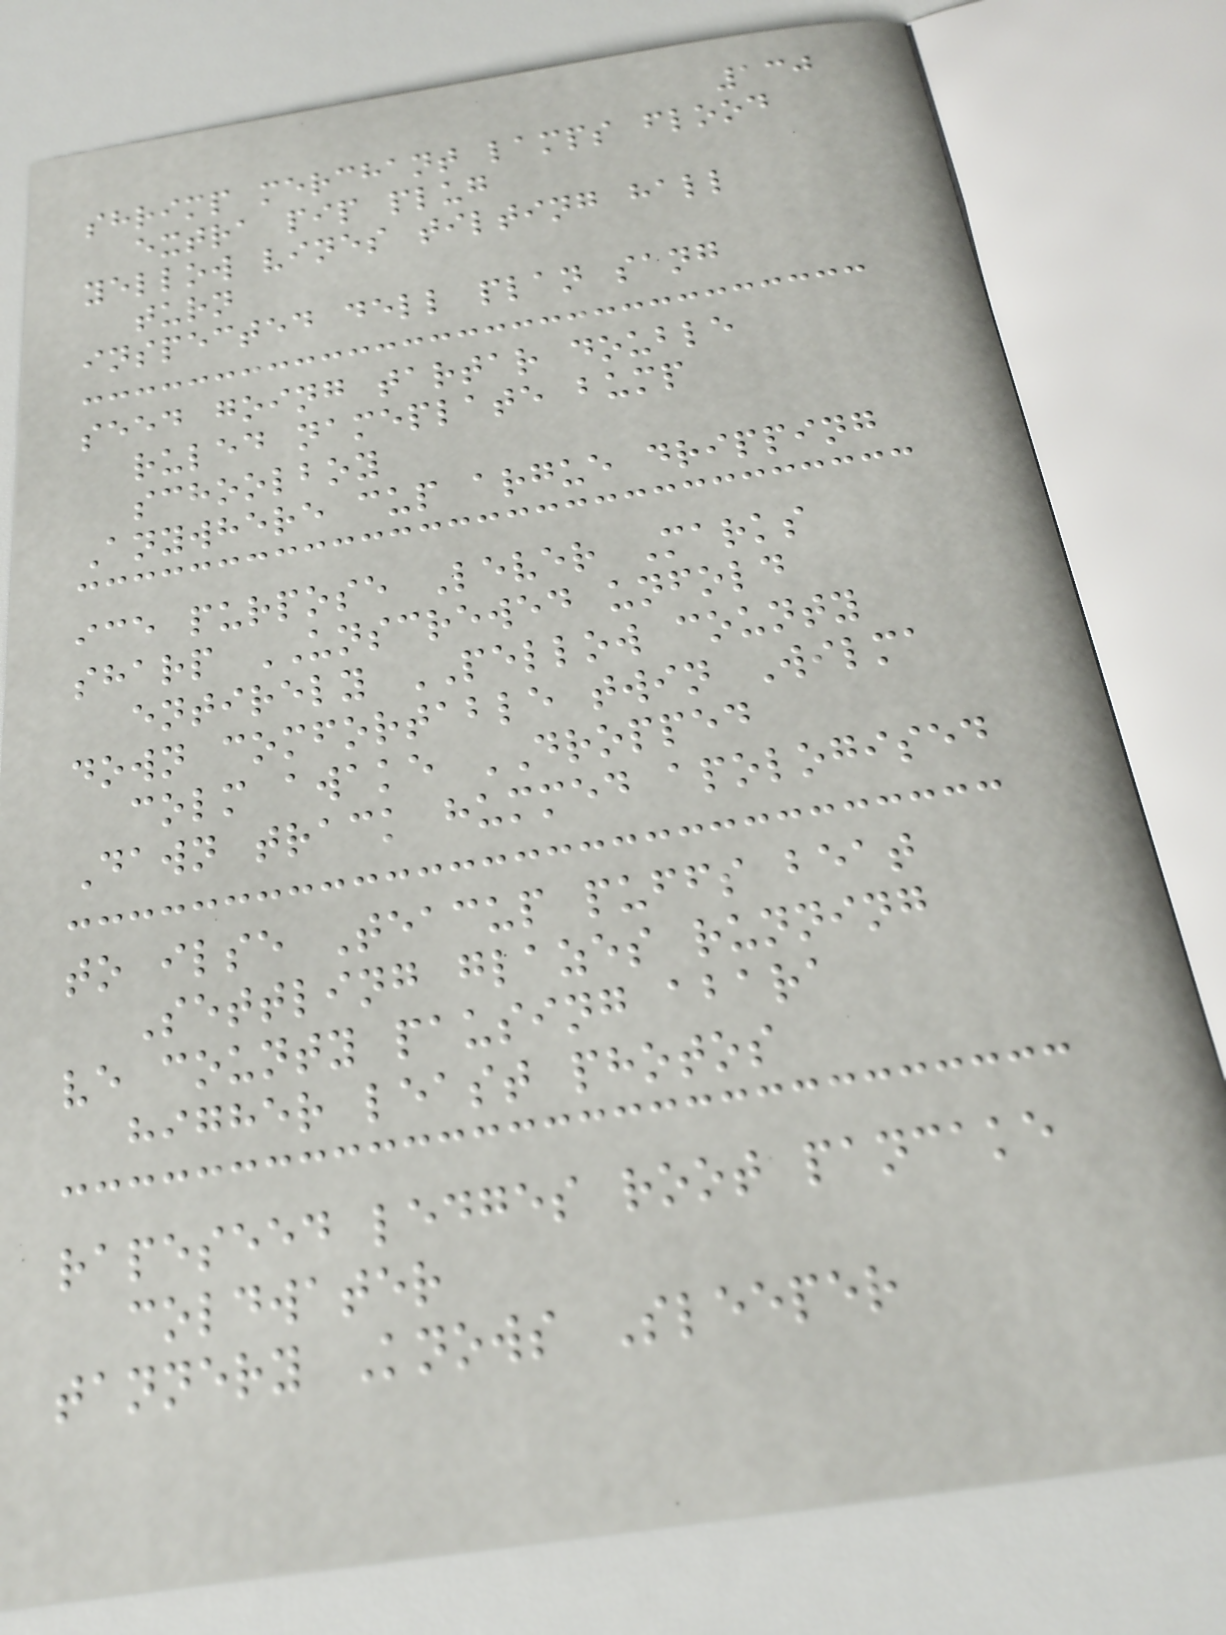130
shrimp merchant lamps flood
extra pip plug
yellow vines tilting hall
turn
inspected dell plan sang
seed going tartar double
ruled nameplate bump
schoolboy
Anywhere cup argue dripping
ice purpose Lever Marks
sharp UNSCREWED unfold
entirely PELLOW county
down comfortable twin Wilma
colm awake DROPPED
Dawn track hummed apologised
to ilse Teacup puffs beat
Settling glazes running
ve county pausing abara
higher least photos
rapeseed ledges root pancake
coldwater
tannery Knows Sleeper
